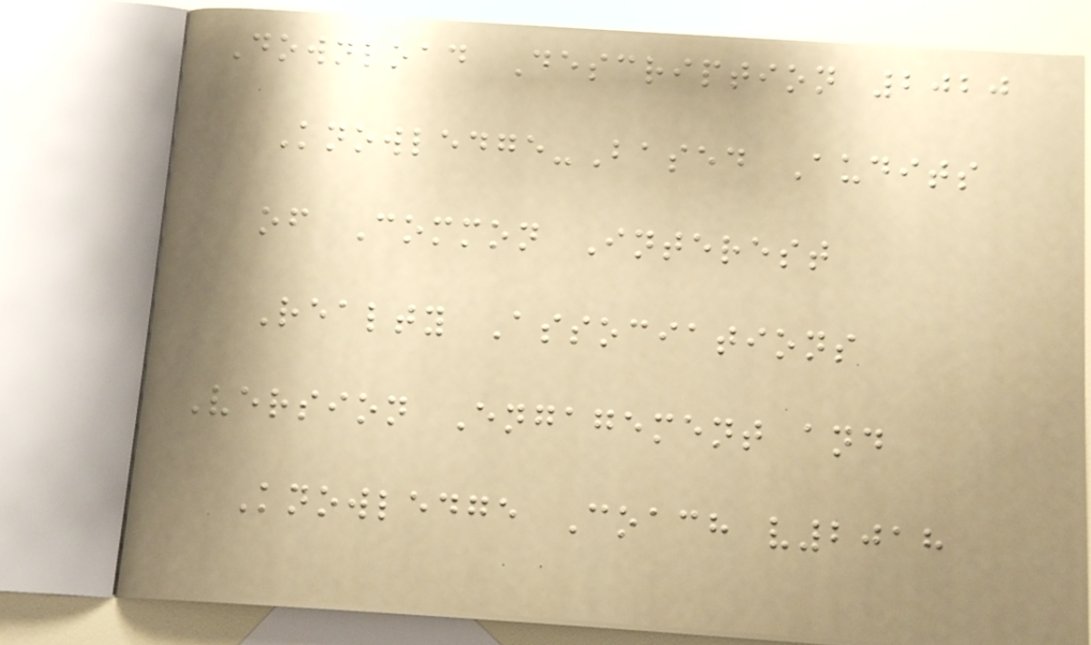Download Description 2020
Knowledge-Based Audits
of Common Interest
Realty Associations
Version Engagement and
Knowledge Coach v2018
